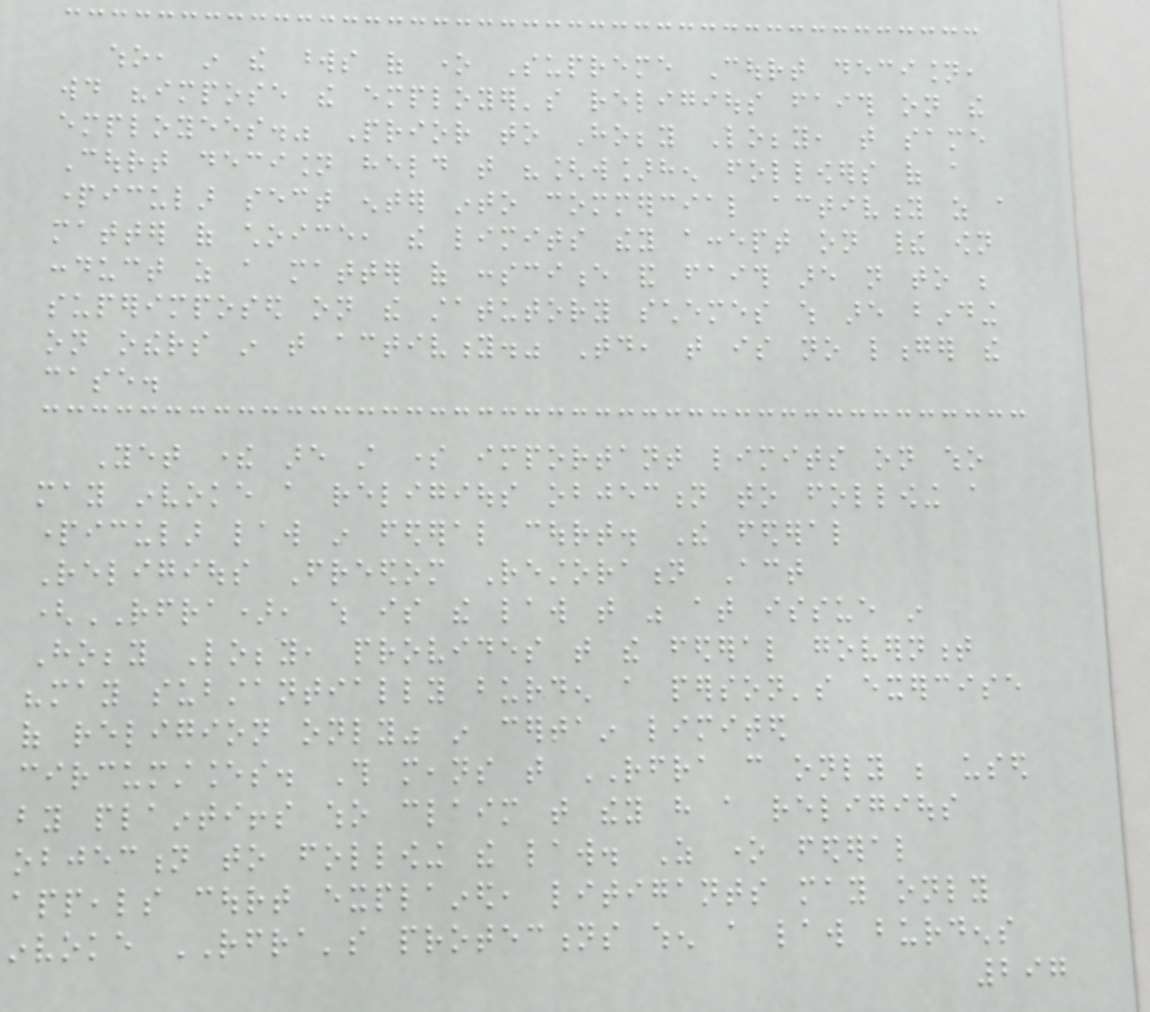who, in the words of one Supreme Court decision,
would "impose the employer's religious faith on the
employees." Prior to Hobby Lobby, that same
Court decision held that "[w]hen followers of a
particular sect enter into commercial activity as a
matter of choice, the limits they accept on their own
conduct as a matter of conscience and faith are not to be
superimposed on the statutory schemes which are binding
on others in that activity." Today, that is no longer the
case.
Yet there are still some important limits on who
may invoke a religious objection to following a
particular law in federal court. The federal
Religious Freedom Restoration Act
(RFRA), which is the law that was at issue in
Hobby Lobby, provides that the federal government
"may substantially burden a person's exercise
of religion only" in certain limited
circumstances. This means that RFRA can only be used
by plaintiffs who claim that they have a religious
objection to following the law. As one federal
appeals court explained, litigants may only
invoke RFRA's protections when a law burdens
297
